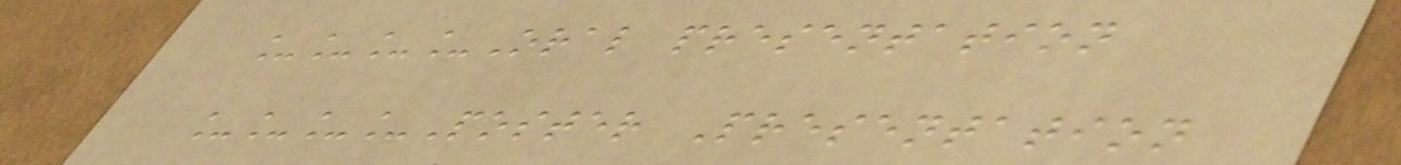____Oral presentation
____Poster Presentation
